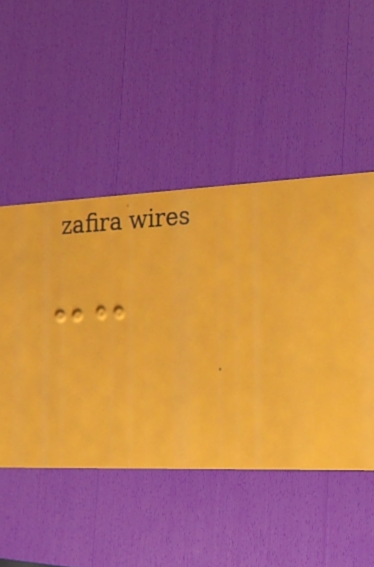--
